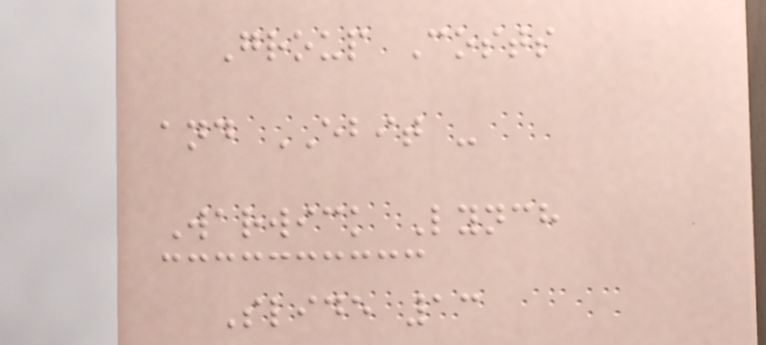Group Costs
and EBIT -
Warwick Lynch
Slide 13
